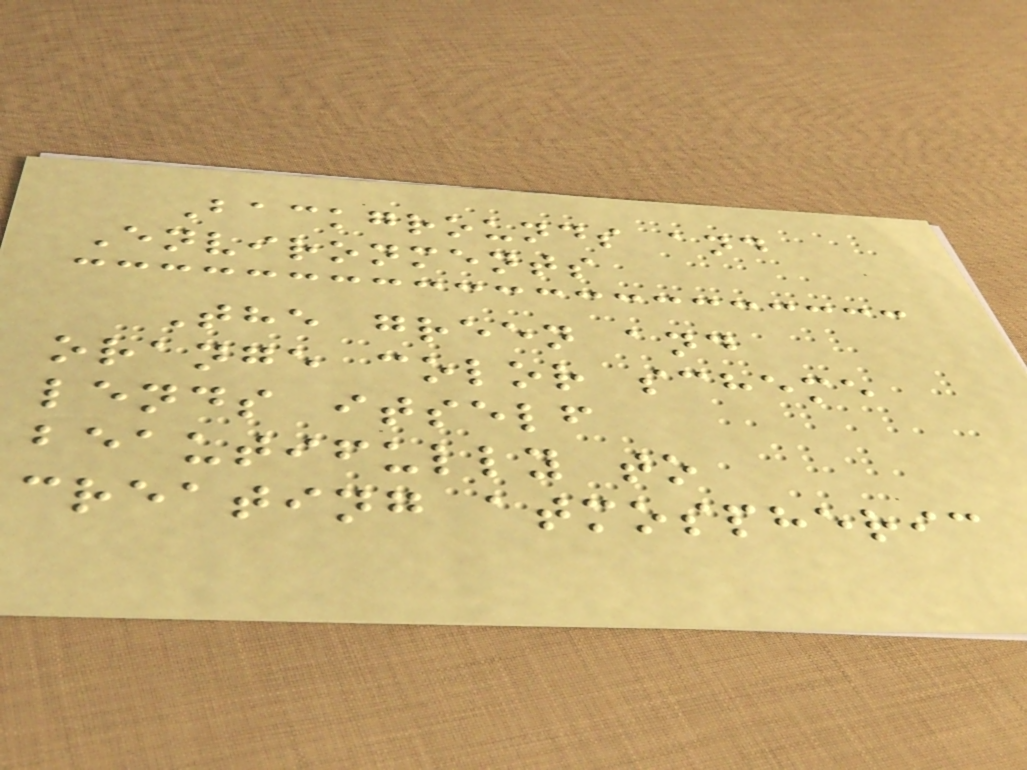Backgrounds and
Environments
The green and
orange color scheme
lends itself
beautifully to
creating atmospheric
